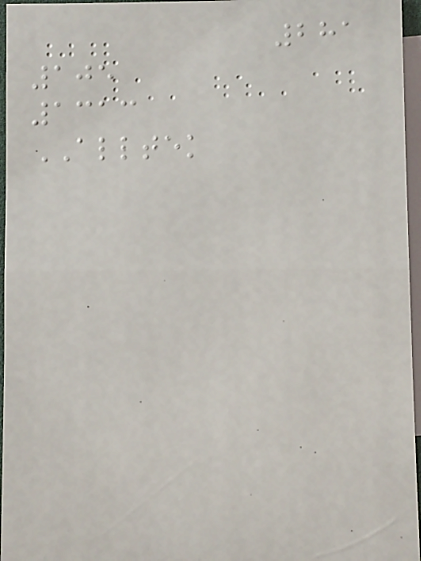281
105
1313
ALLTEK
